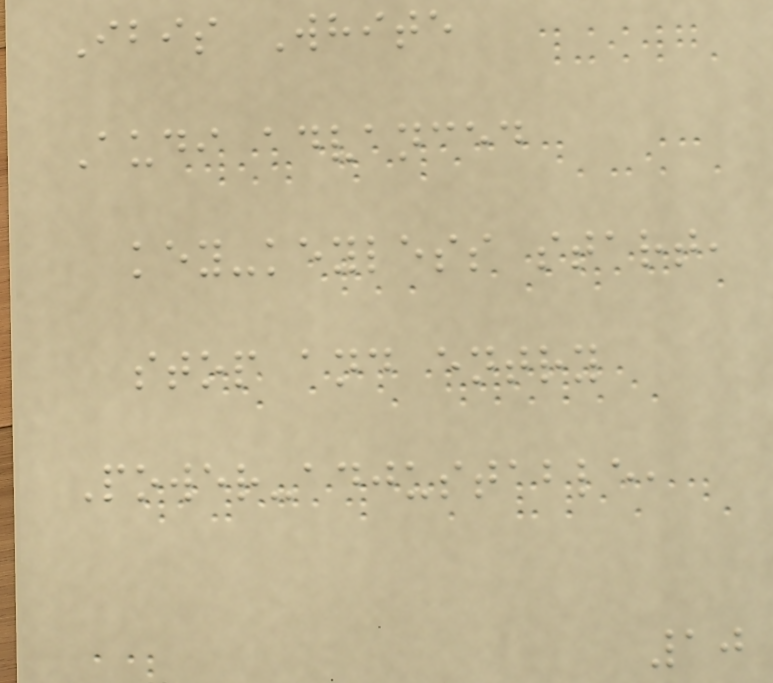Ibis White
Audi advanced
key-keyless start,
stop and entry
Power-adjustable,
10
